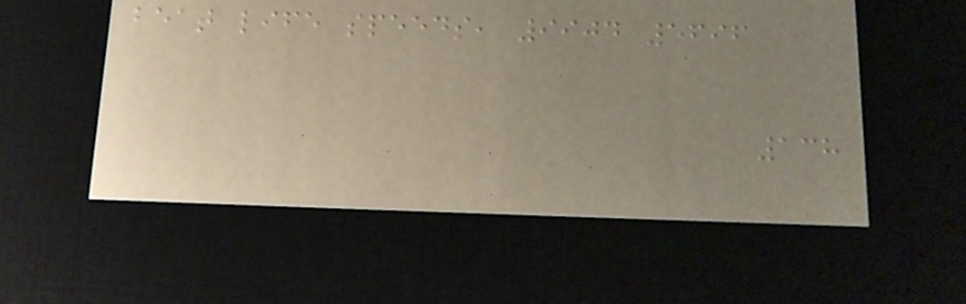beat life speeds, 9904 5696
138
